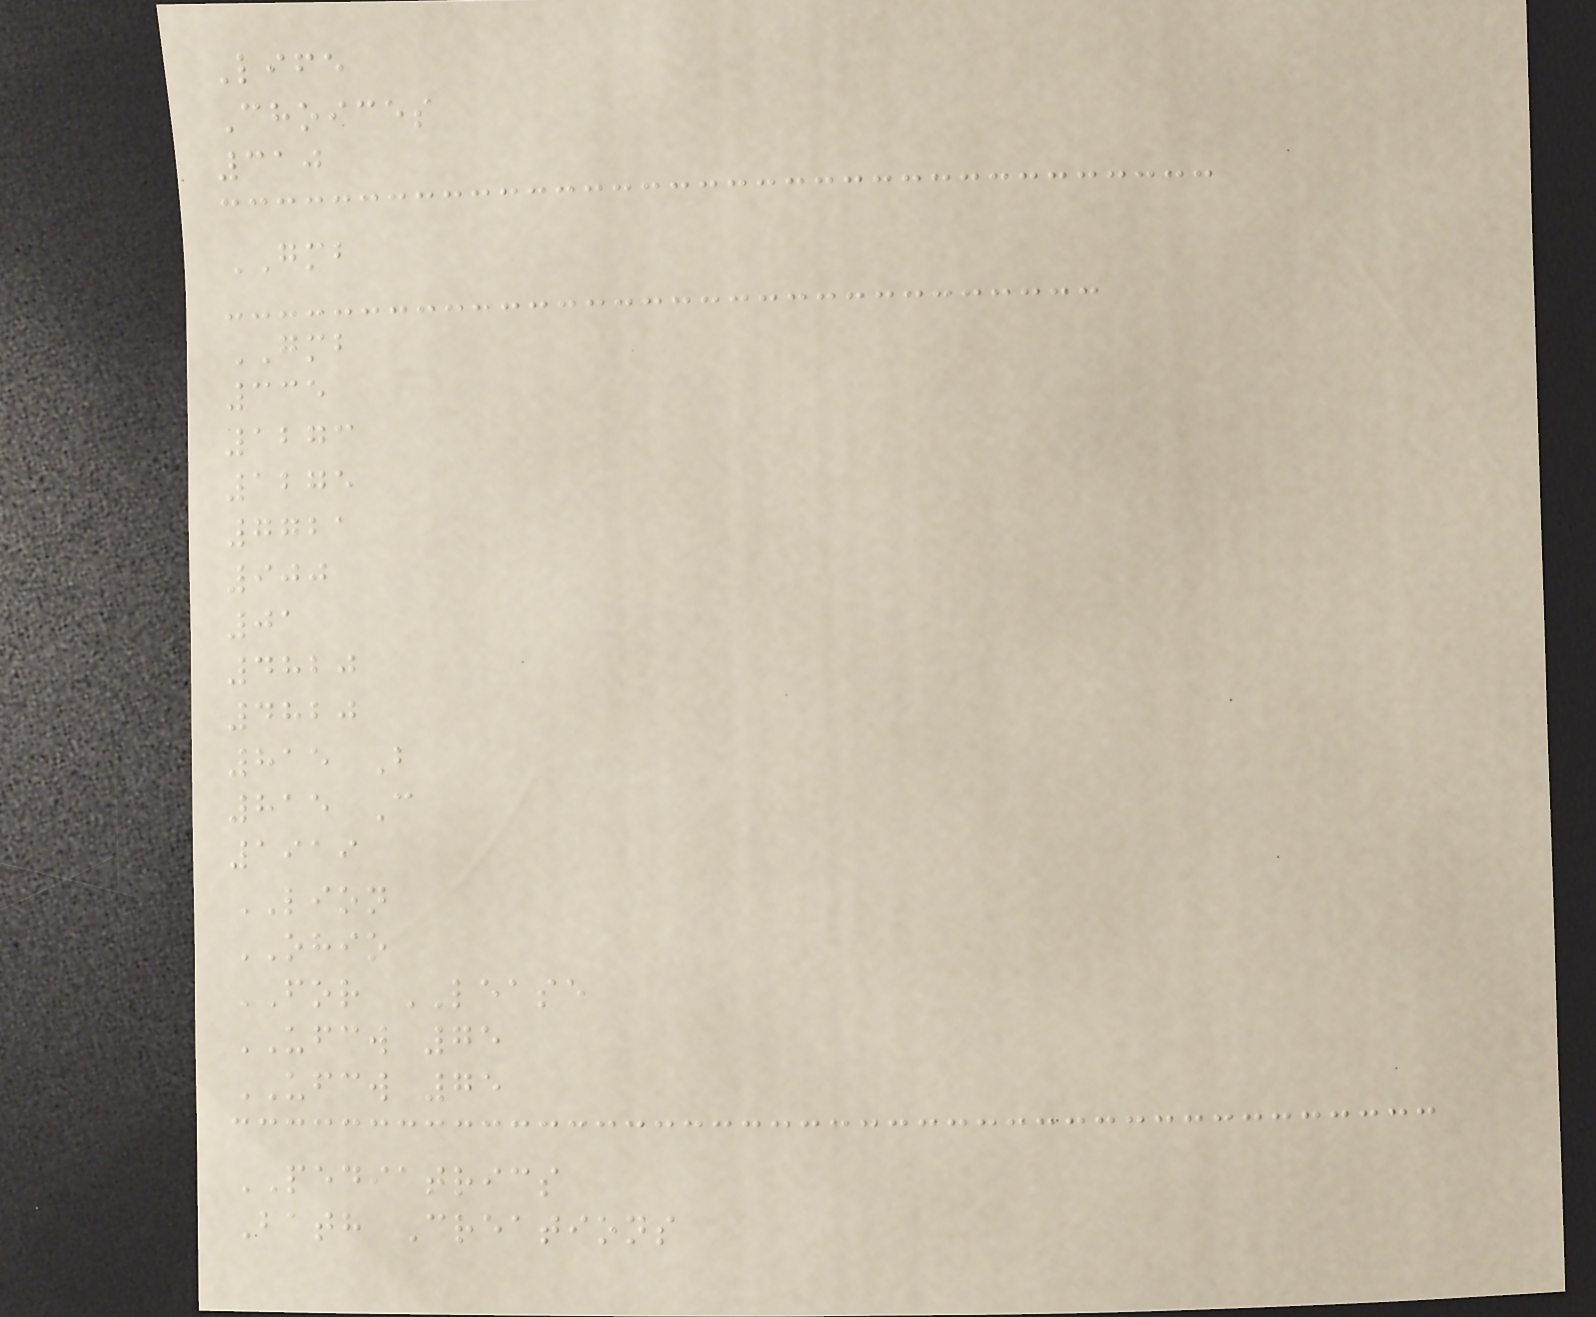Life
Choices
310
GMB
GMB
335
1273
1275
7721
900
01
4820
4820
815 B
815 C
1919
LION
OHIO
FOR LEASE
UFCW 75
UFCW 75
PEDIATRICS
Bath Creations
